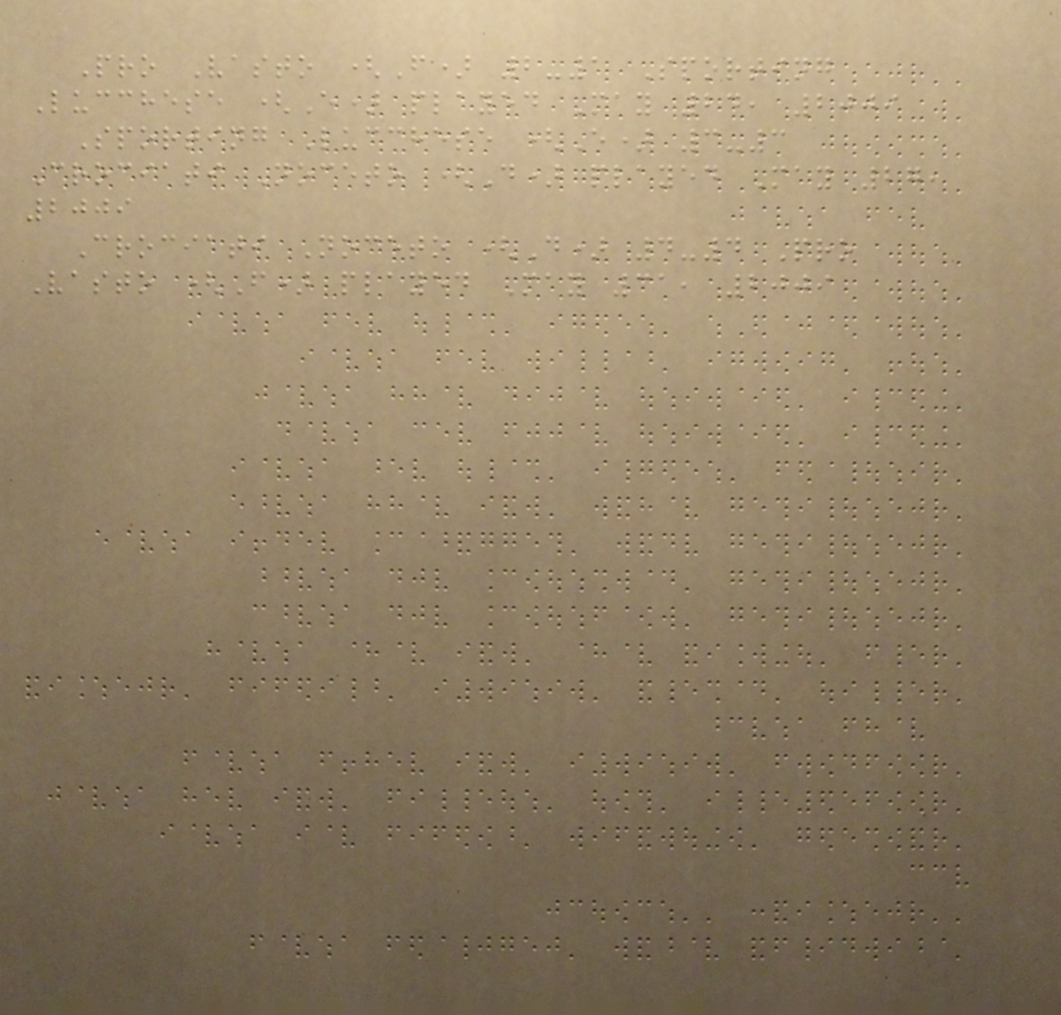Pro Vasto (F) 2-1 Sporting
Lucchese (E) played May 24, 2009
Sporting Lucchese (E) 3-3
Crociati Noceto (D) played May 27,
2009
Crociati Noceto (D) 4-4 Pro
Vasto (F) played May 31, 2009
